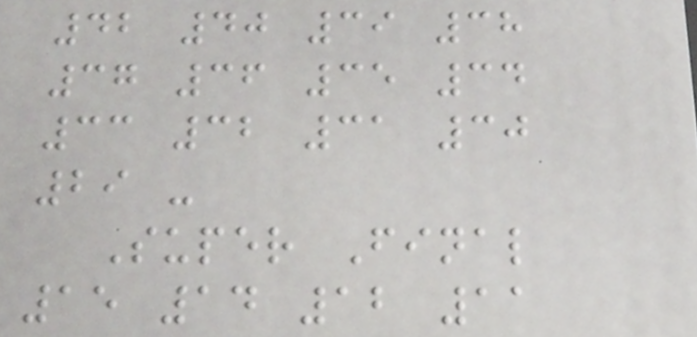42 40 39 38
37 36 35 34
33 32 31 30
29 -
Super Final
15 14 12 11
